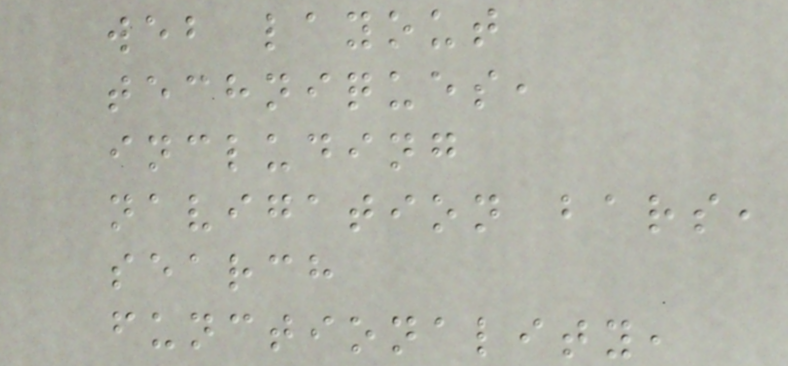web layout
techniques,
including
navigation bars,
search
functionality,
